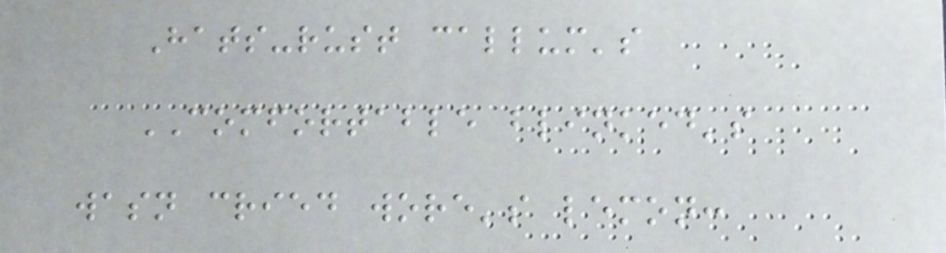Hats-rust callum's
COMFORTABLE blinked's
wasn cried wore's lemon:
